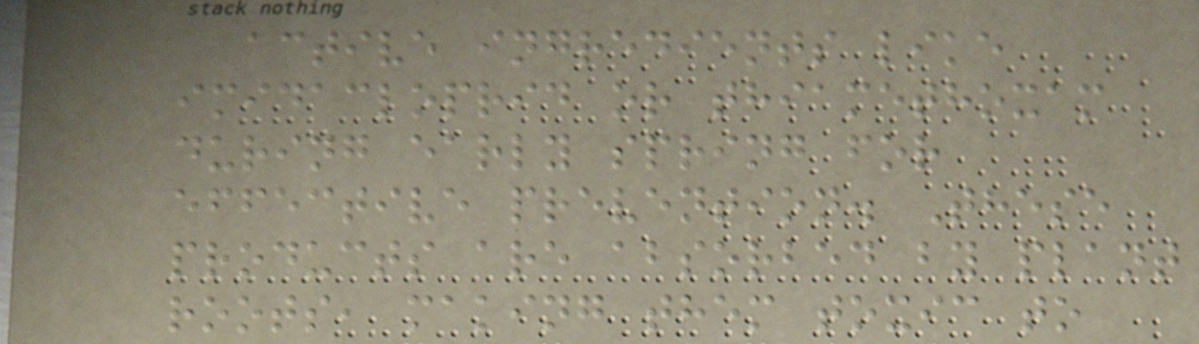active ingredients like
imidacloprid or thiamethoxam
during early spring for
effective prevention. These
products are absorbed by plant
roots, making them toxic to
